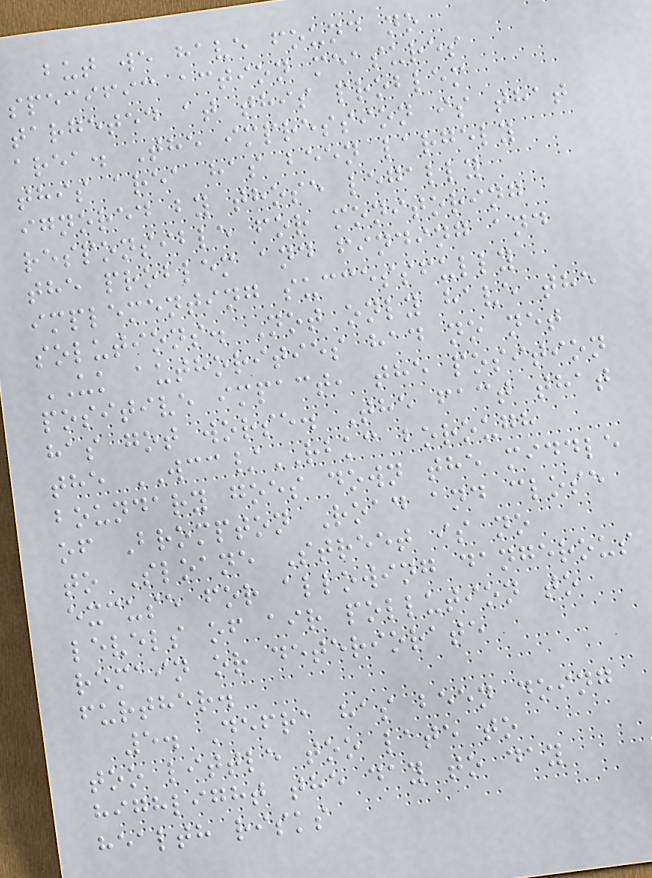but we have found no
specific action measures
targeted at this problem
area. The impression is that
this area has been largely
ignored by those legally
responsible for monitoring
the problem and finding and
implementing successfully
solutions. Not only have the
UK authorities had no net
positive impact, the position
has got worse. The fact that
the WCC/RBKC borough
boundary goes down the middle
of Brompton Road and close
to Sloane Street is no
excuse for allowing dangerous
levels of air pollution to
remain or deteriorate
further.
5. Defra has been doing
too little too late to
highlight the day to day
health risks
